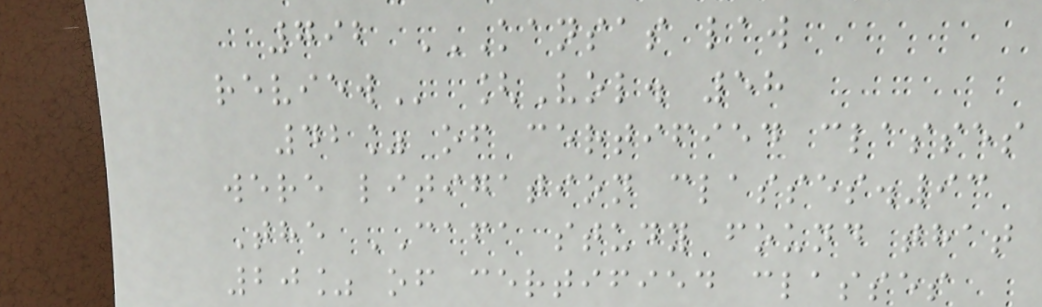792 KANSAS LAW
REVIEW [Vol. 58
42% of certified classes
were litigation classes.93
The CAFA study found that
20% of certified classes
